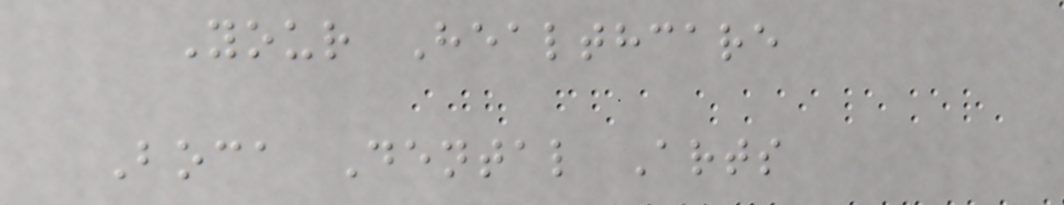Your Healthcare
Boca Dental Arts
